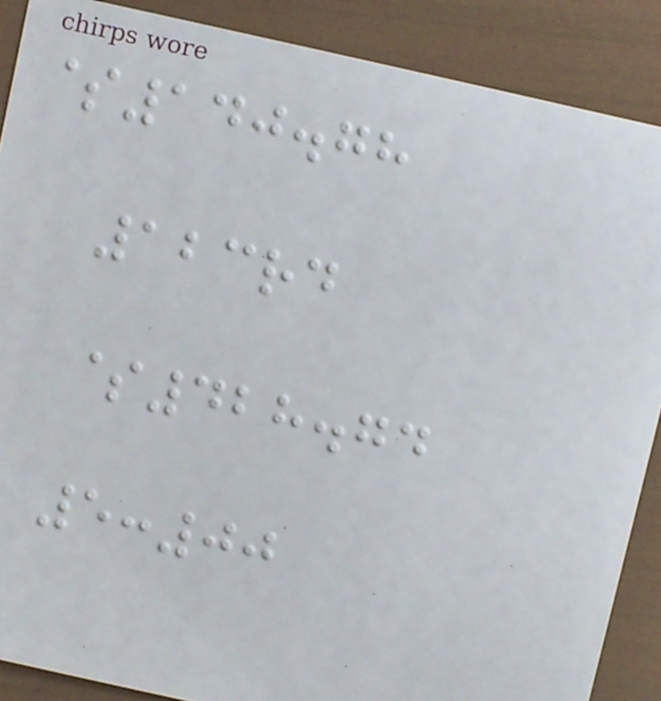$140.78
123rd
$428.74
5:00
